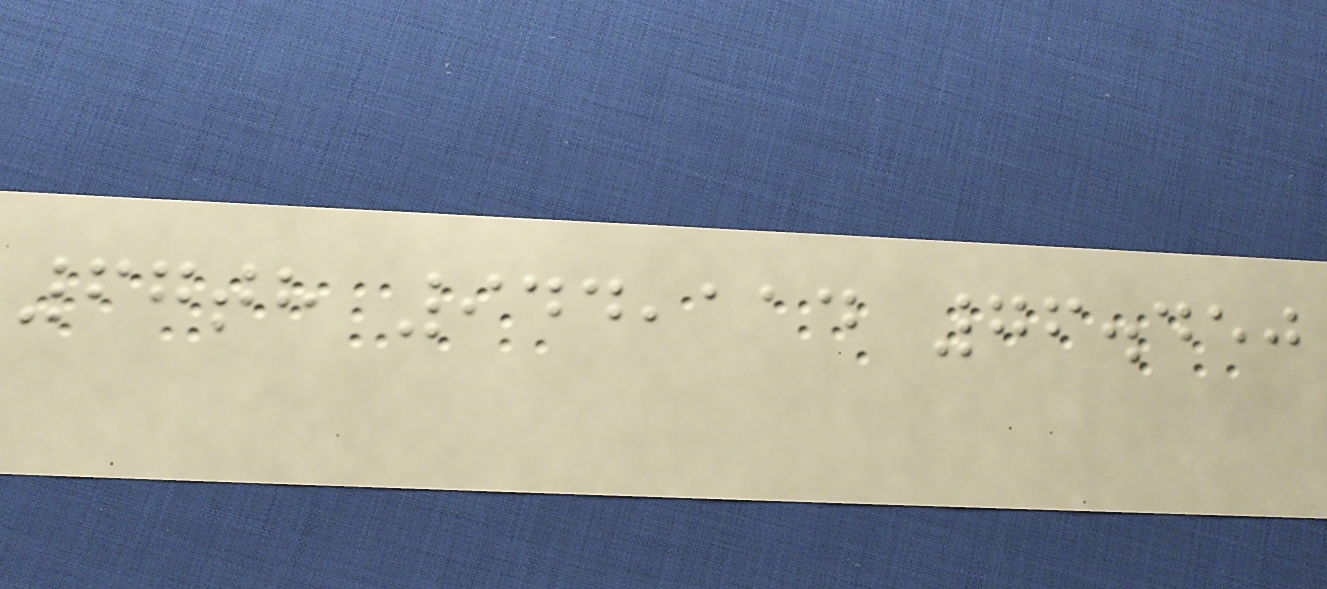67th 944,114 76.450
